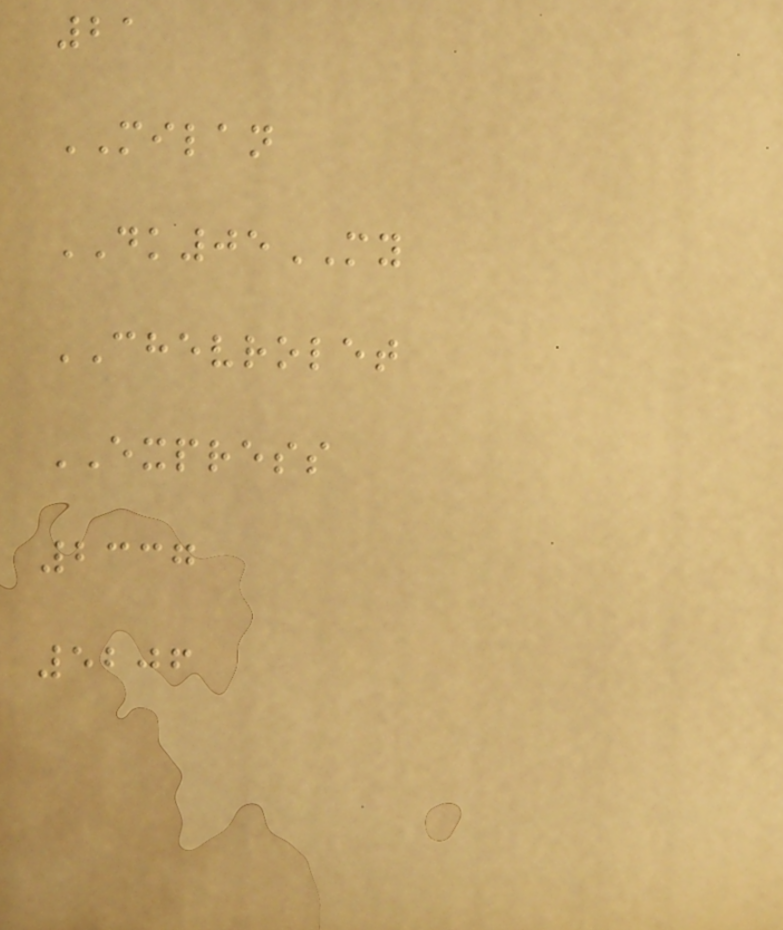21
MILAN
DK05MY
CHEVROLET
EXPRESS
2337
5206
